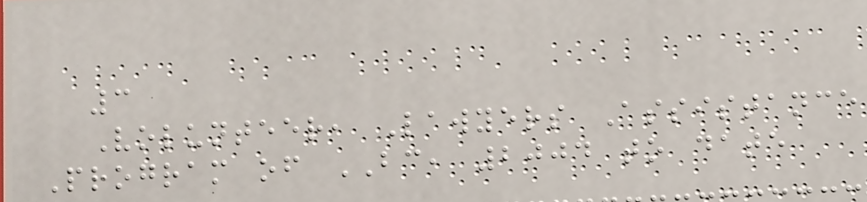3
Volunteer, Lawyers Assistance
Program of BC, 2004 to date
